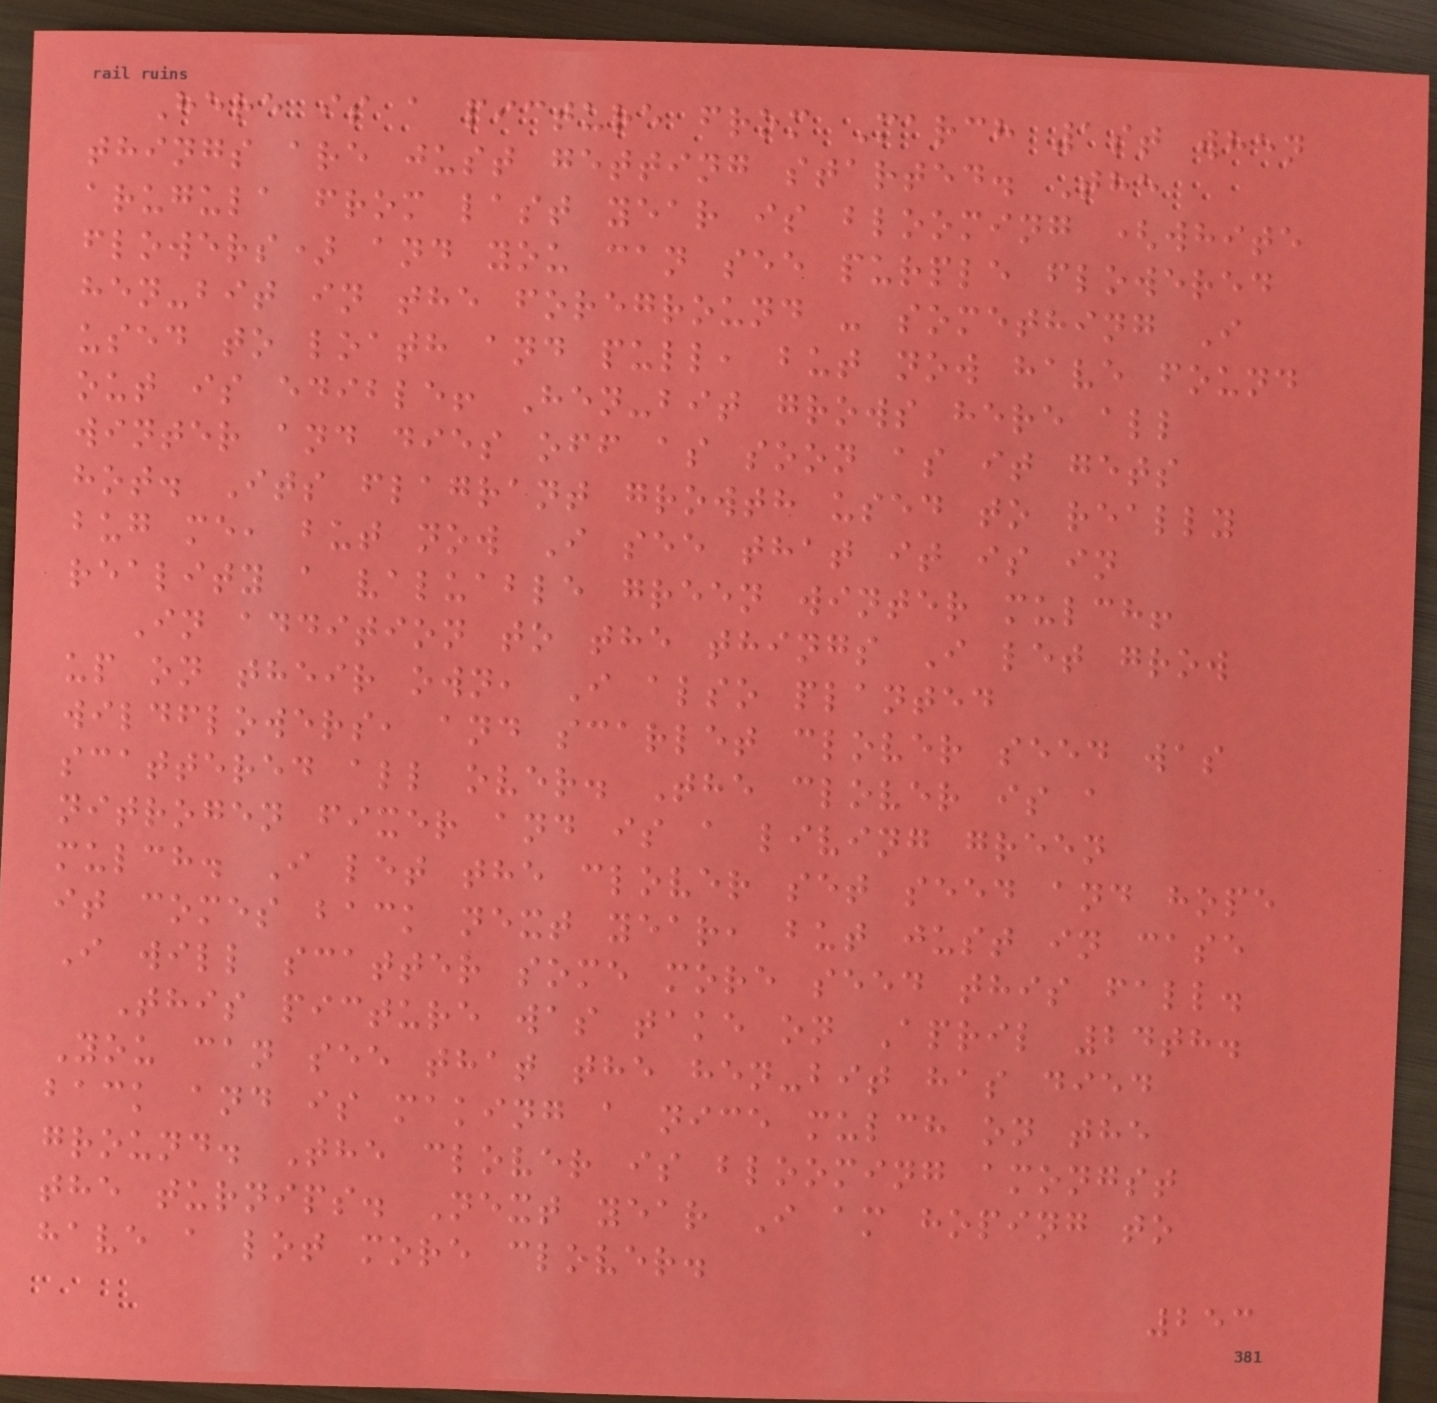Here is a picture from March 1st when
things are just getting started. The
arugula from last year is blooming (white
flowers) and you can see purple flowered
hen-bit in the foreground - something I
used to loath and pull, but now have found
out is edible! Hen-bit grows here all
winter and dies off as soon as it gets
hot. Its flagrant growth used to really
bug me, but now I see that it is in
reality a valuable green winter mulch!
In addition to the things I let grow
up on their own, I also planted
wildflowers, and scarlet clover seed was
scattered all over. The clover is a
nitrogen fixer and is a living green
mulch. I let the clover set seed and hope
it comes back next year, but just in case
I will scatter some more seed this fall.
This picture was take on April 24th.
You can see that the hen-bit has died
back and is making a nice mulch on the
ground. The clover is blooming amongst
the turnips. Next year I am hoping to
have a lot more clover.
253
